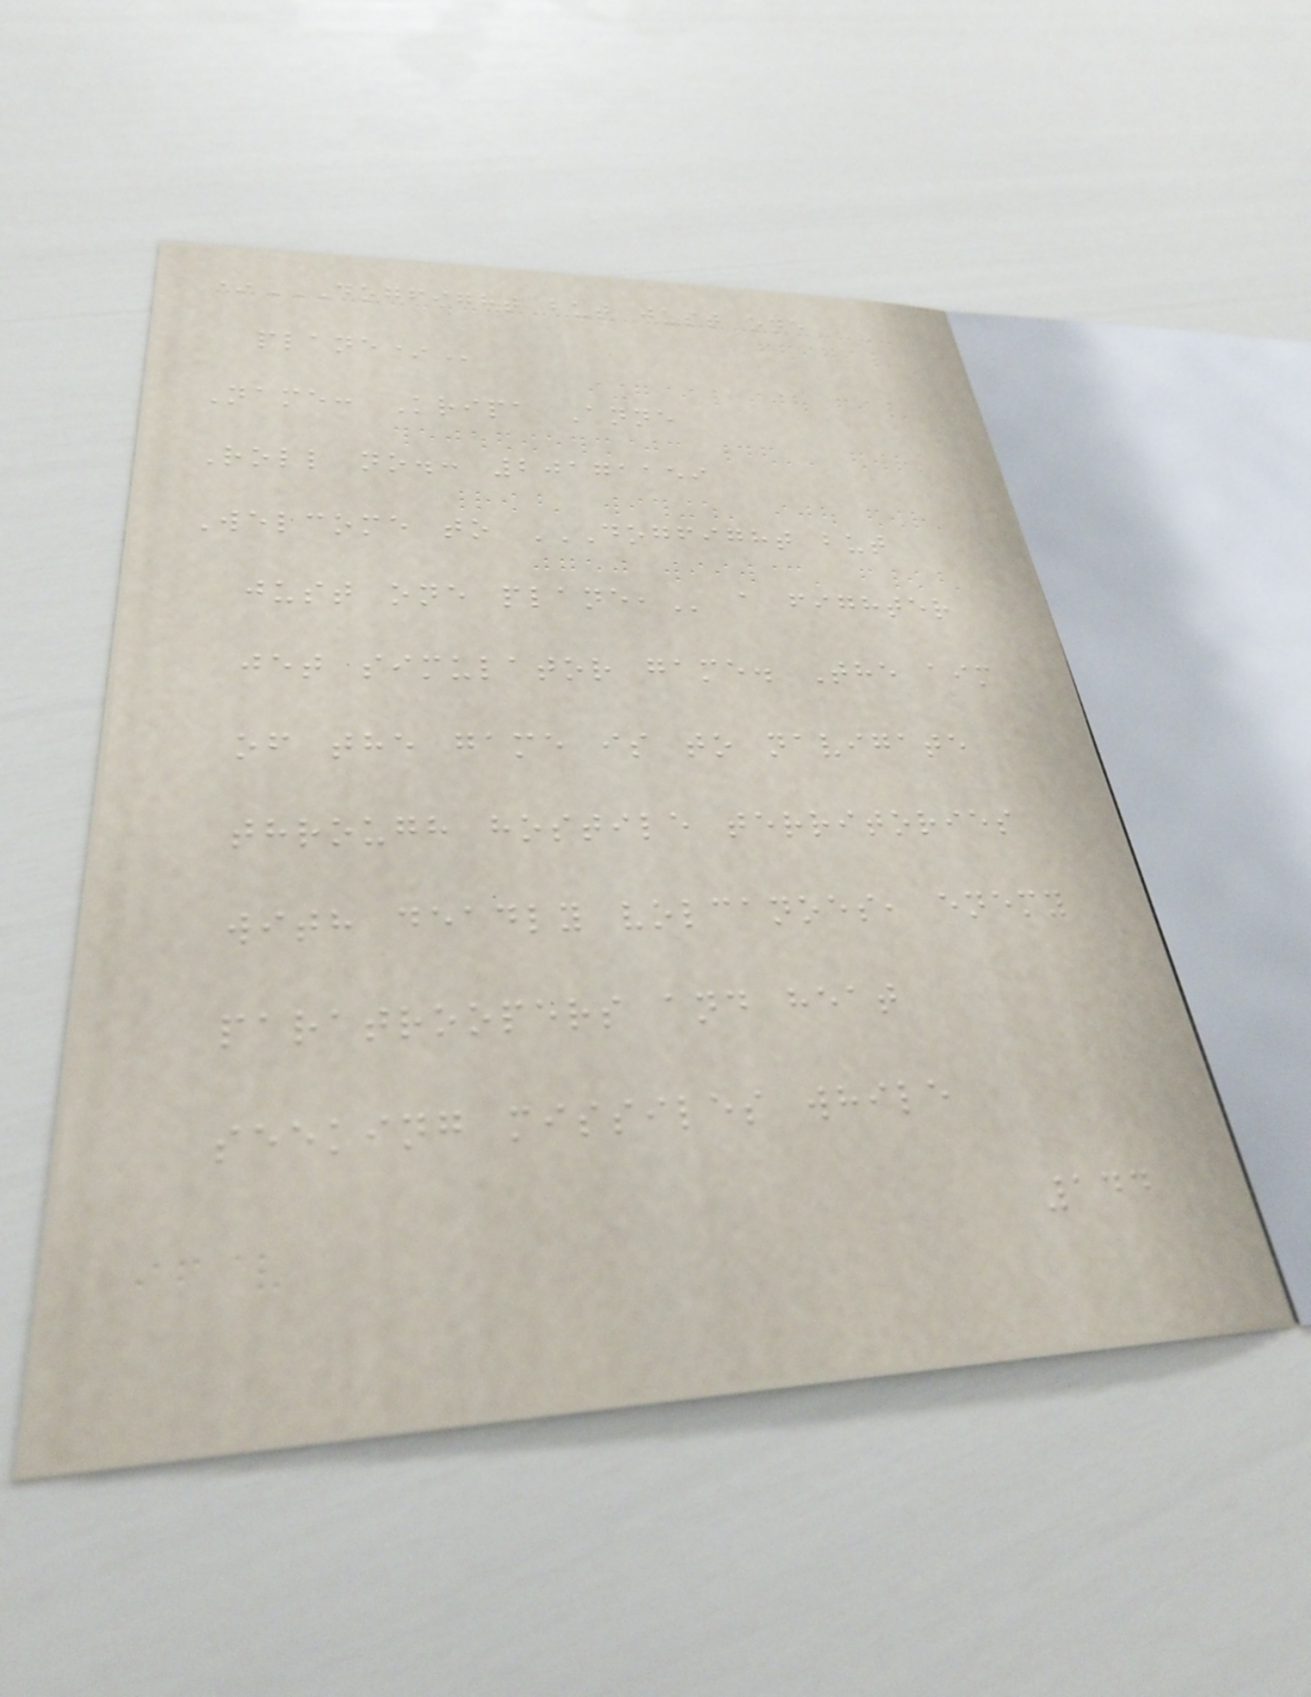*DOGFIGHT BUT JUST ONE
PLANE*
Name: Kripa Anne
Roll no.: 20171159
Welcome to DOGFIGHT BUT
JUST ONE PLANE, a fighter
jet simulator game. The aim
of the game is to navigate
through hostile territories
with deadly volcanoes, enemy
paratroopers and heat
seeking missiles while
144
